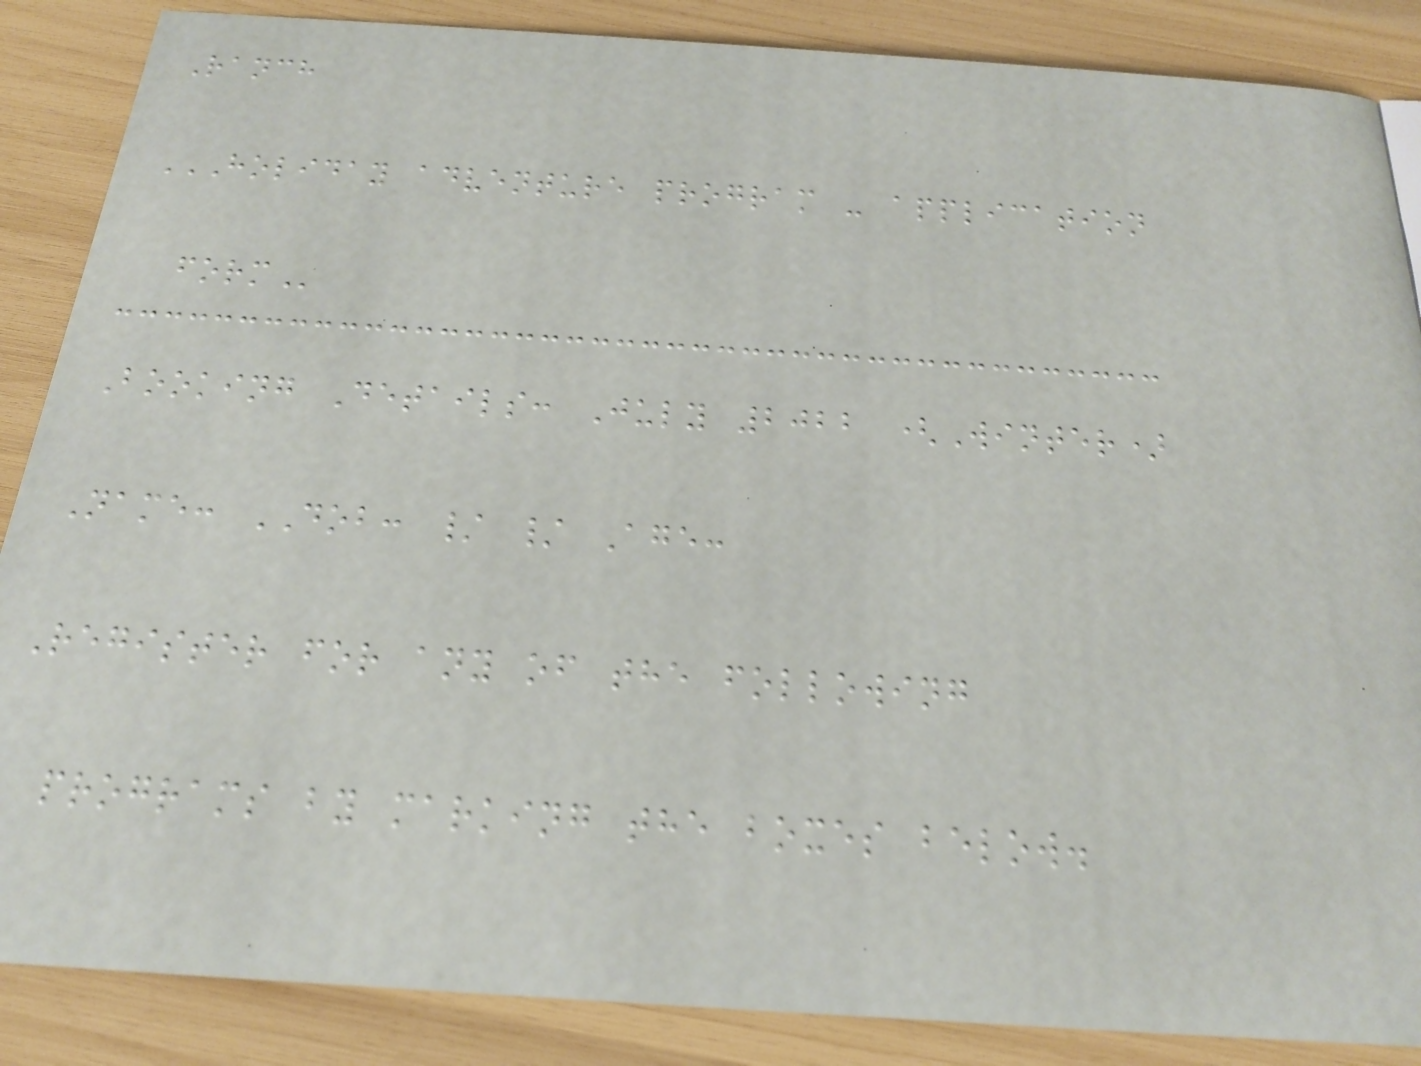Ranch
HOLIDAY ADVENTURE PROGRAM - APPLICATION
FORM
Booking Details: July 2022 (Winter)
Name: DOB: / / Age:
Register for any of the following
programs by marking the boxes below.
